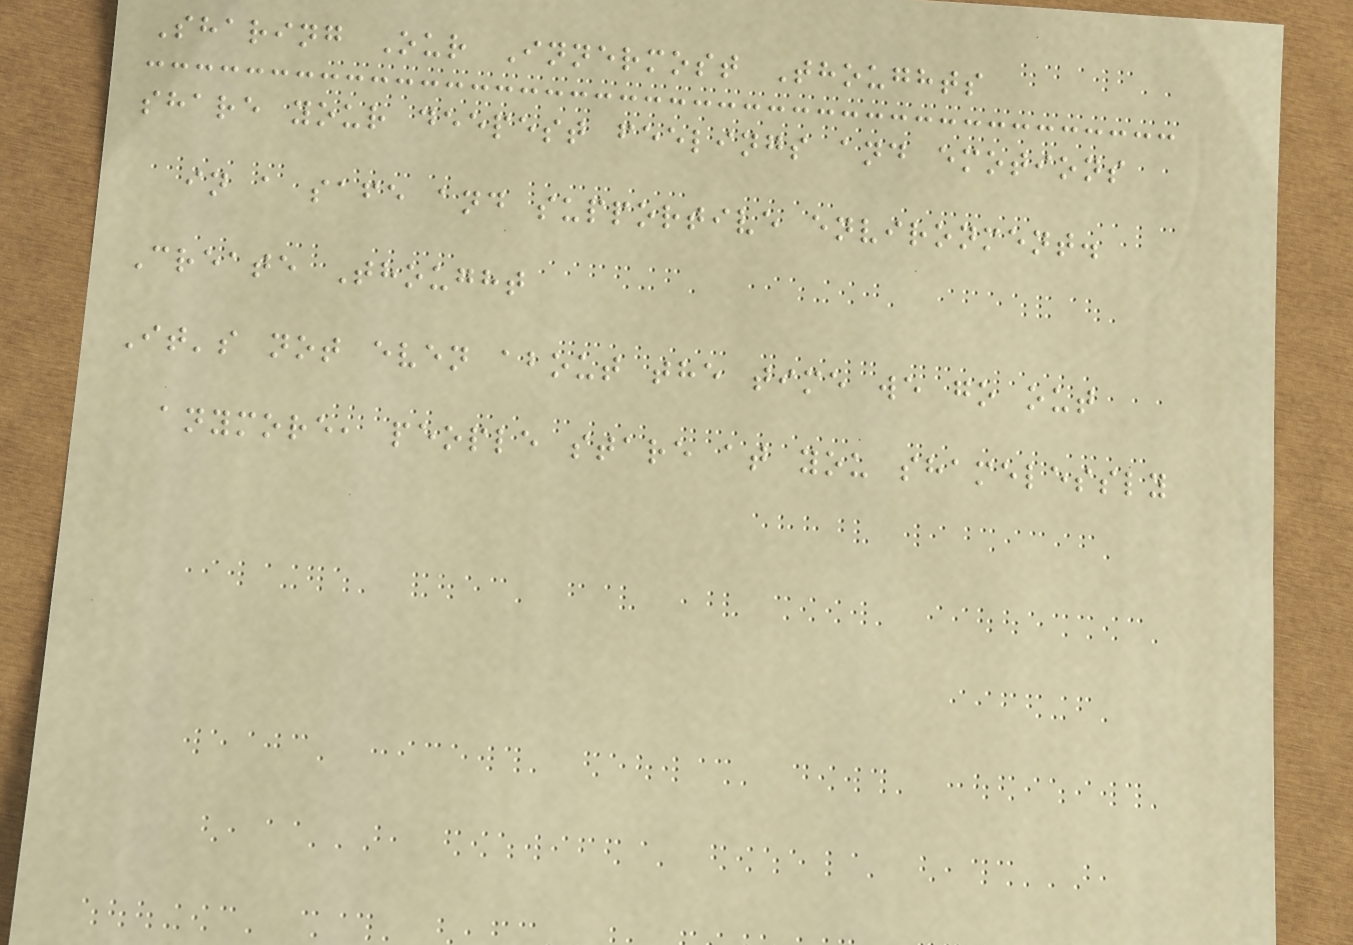Sharing Our Innermost Thoughts
share your deepest feelings and emotions
in a safe and supportive environment.
Create Thought
It's not even about the time we go out
anymore, people stare at you shamelessly
